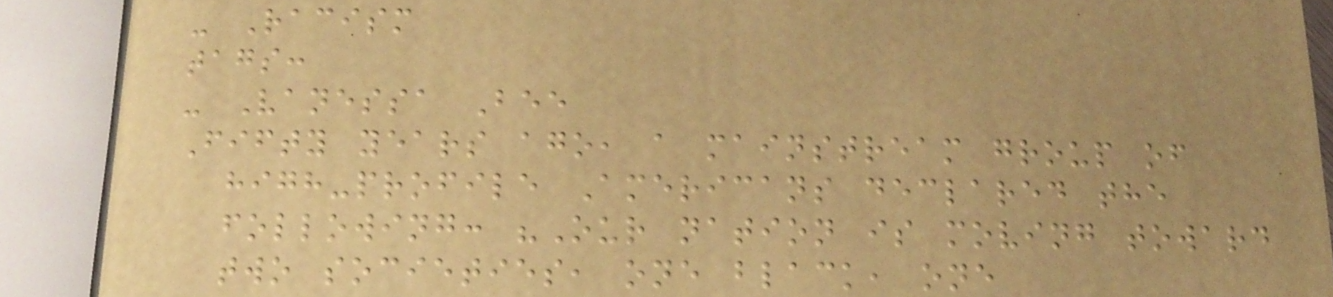- Racism
tags:
- Vanessa Bee
Fifty years ago, a mainstream group of
high-profile Americans declared the
following: "Our nation is moving toward
two societies, one black, one
